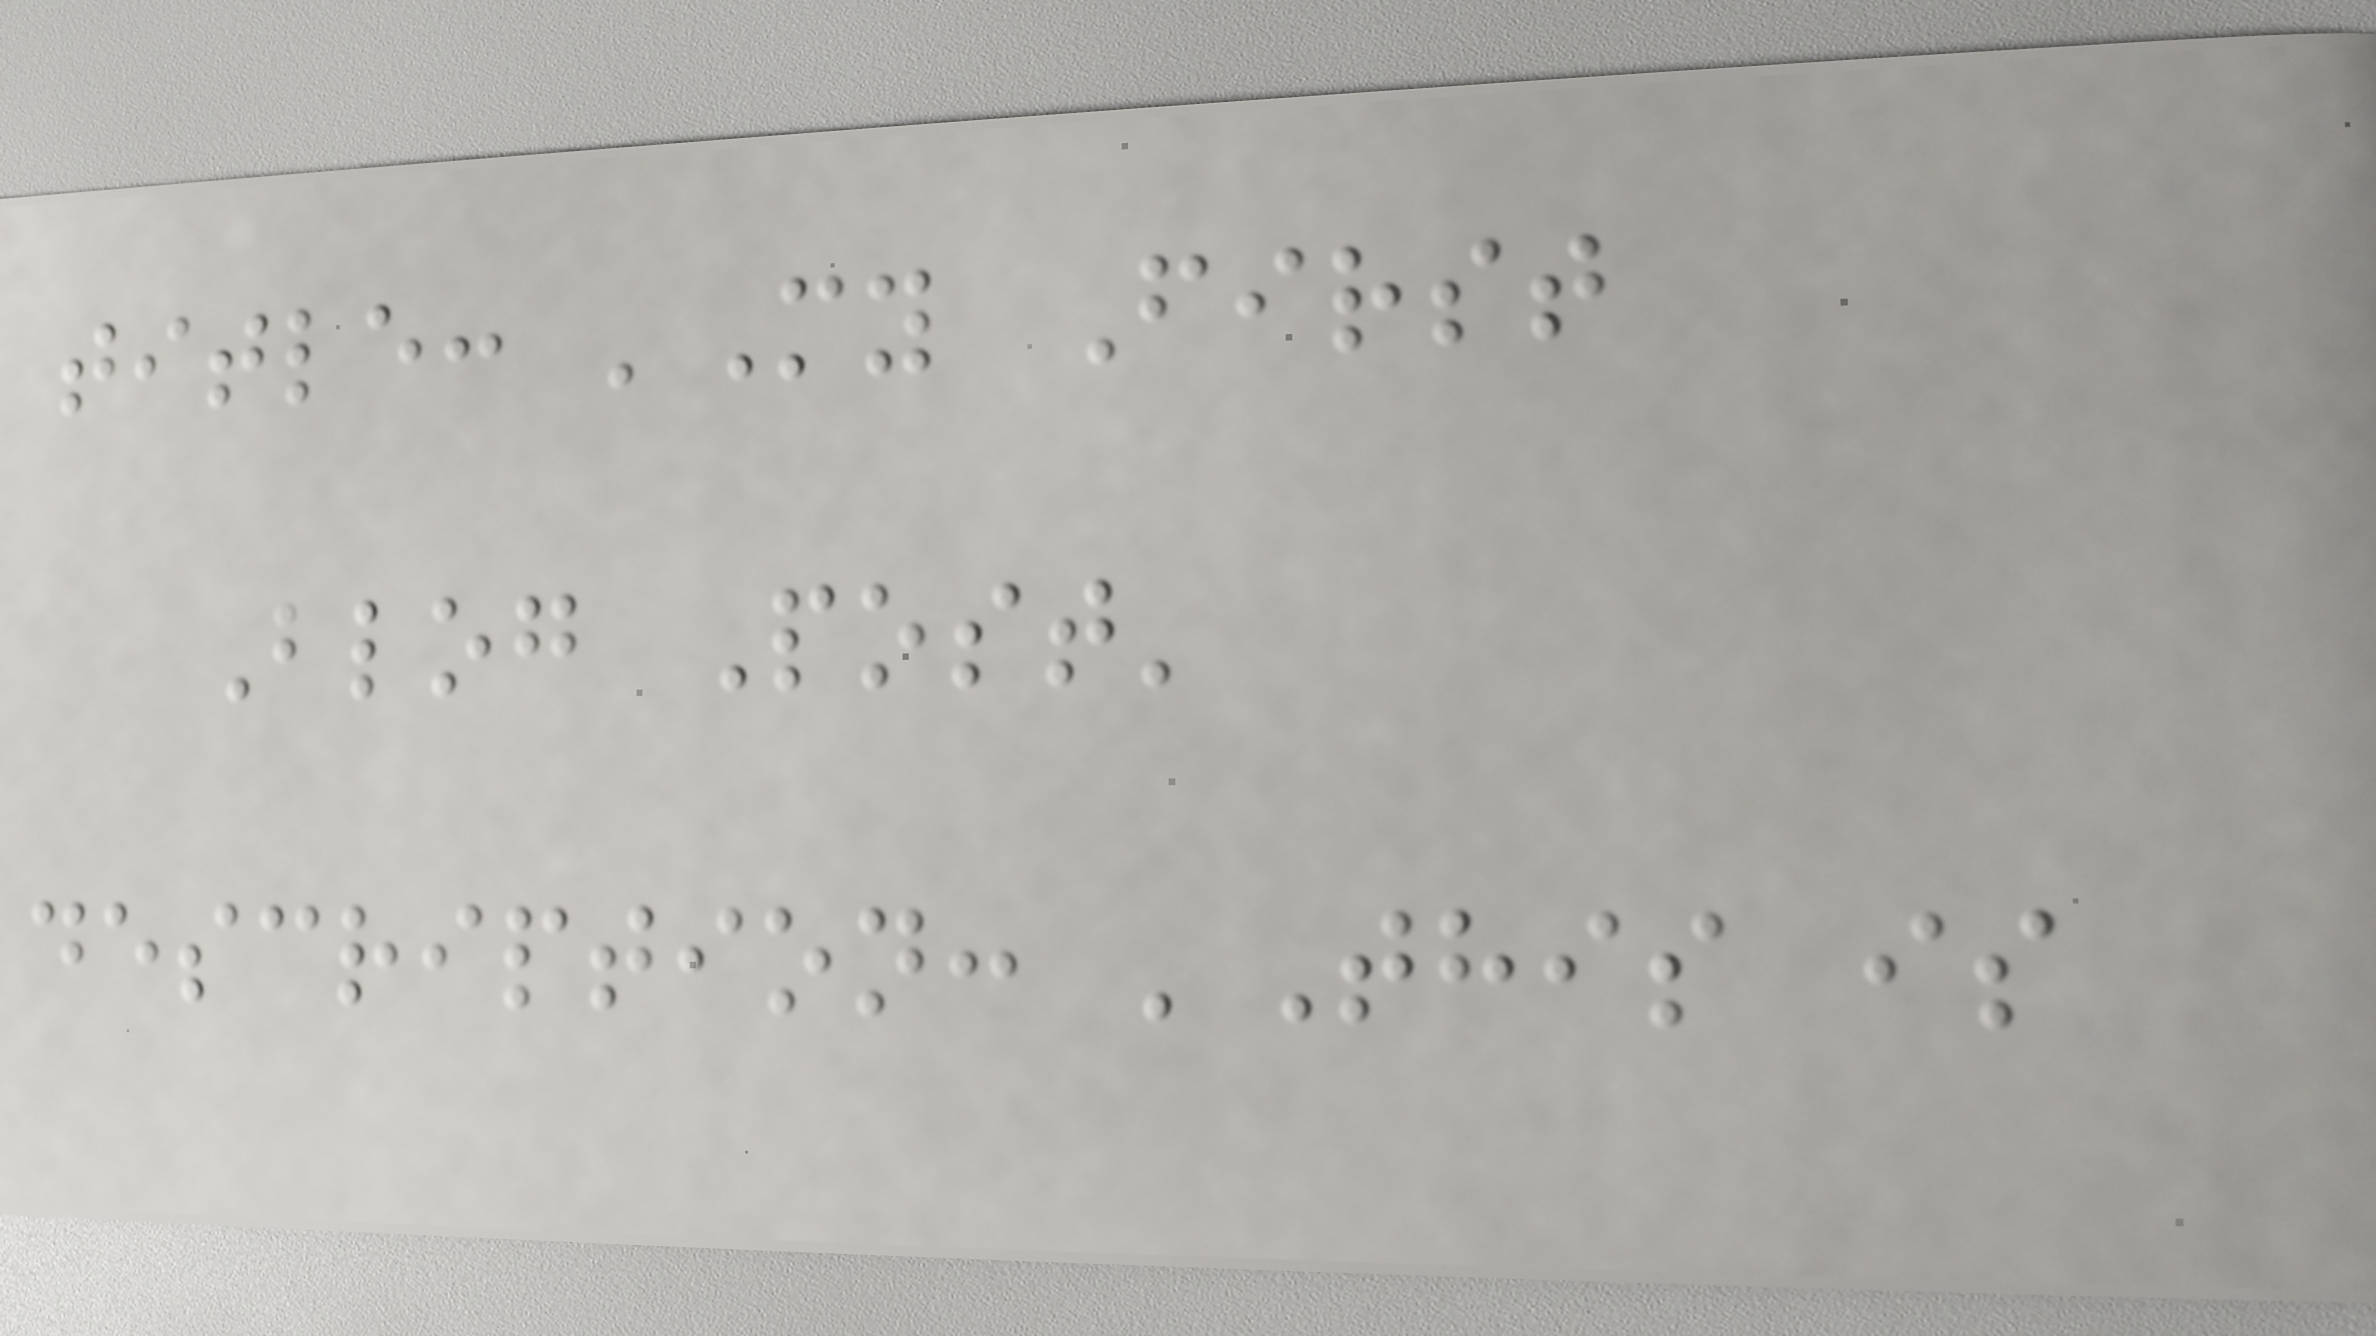title: 'My First
Blog Post'
description: 'This is
